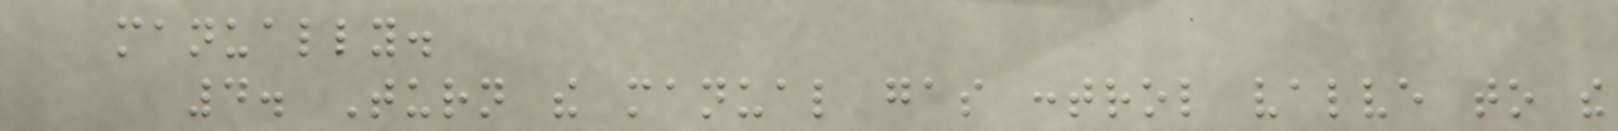manually.
4. Turn the manual gas control valve to the
